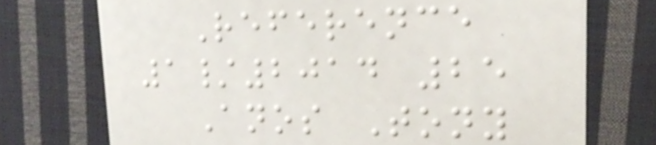Reference
1/2014 25
Anos Tony
